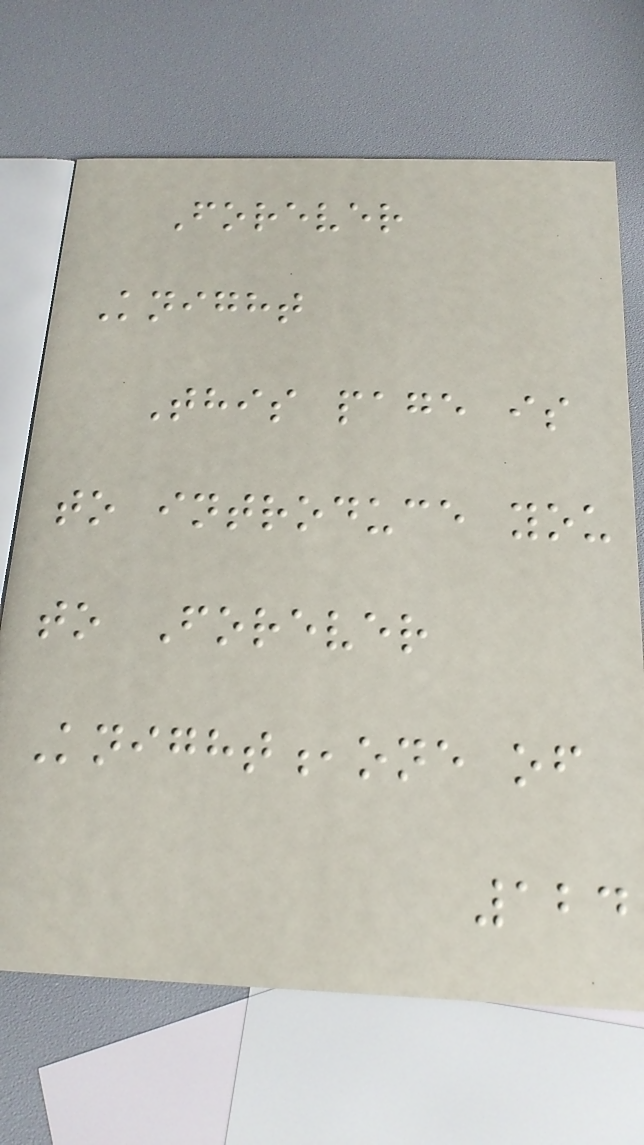Forever
Knight
This page is
to introduce you
to Forever
Knight,one of
124
